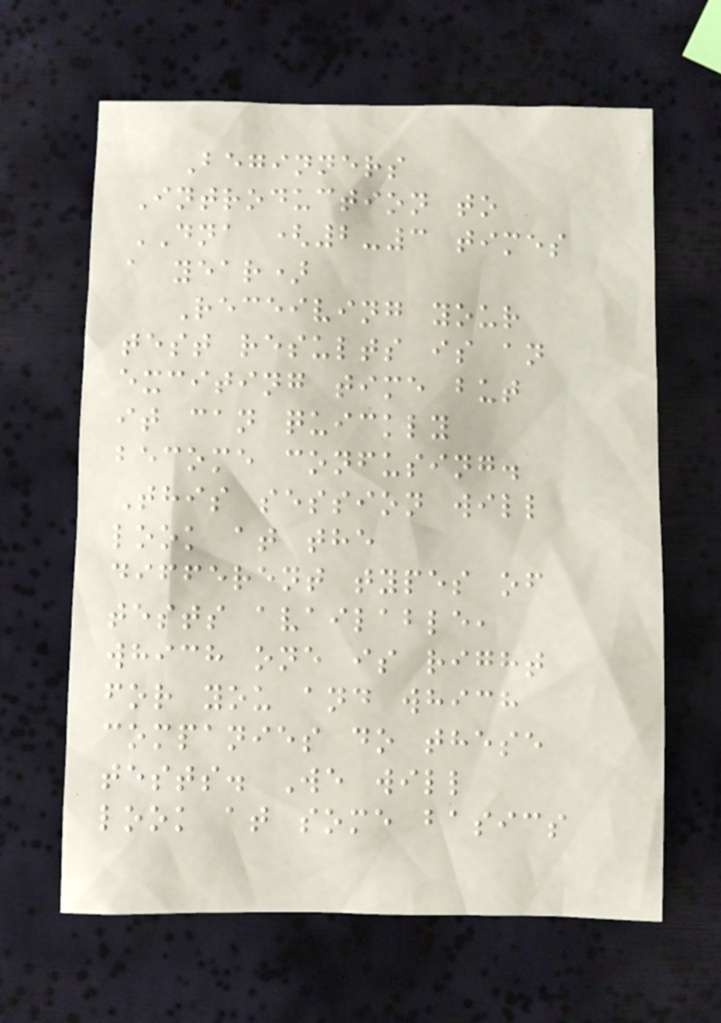Beginners
Introduction to
DNA (2-3 times
a year)
Receiving your
test results is an
exciting time but
it can quickly
become confusing.
This session will
look at the
different types of
tests available,
which one is right
for you and which
companies do these
tests. We will
look at some basics
